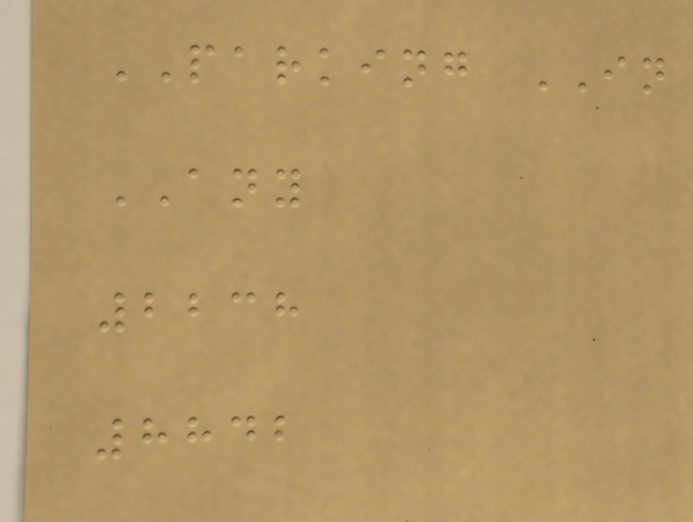PARKING IN
ANY
2238
8842
